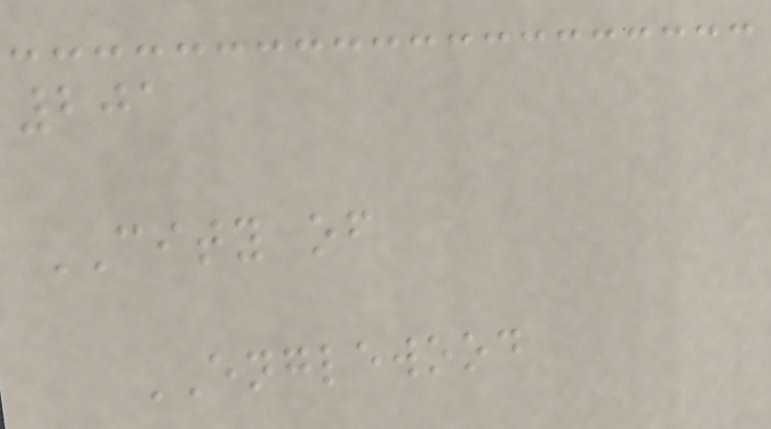201
CITY of
ENGLEWOOD
